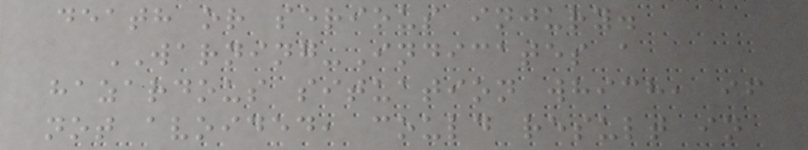death or serious injury.
WARNING-Indicates a
hazardous situation which, if
not avoided, could result in
